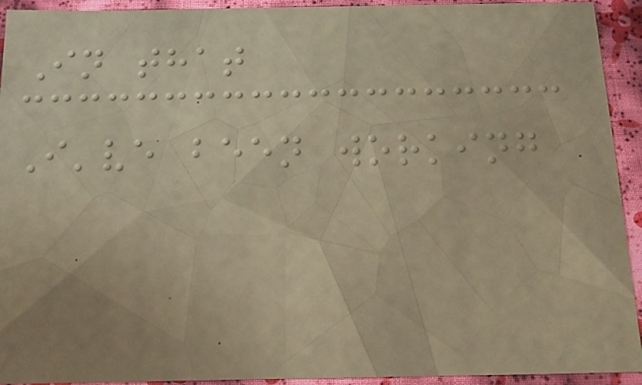In that
I've been working
